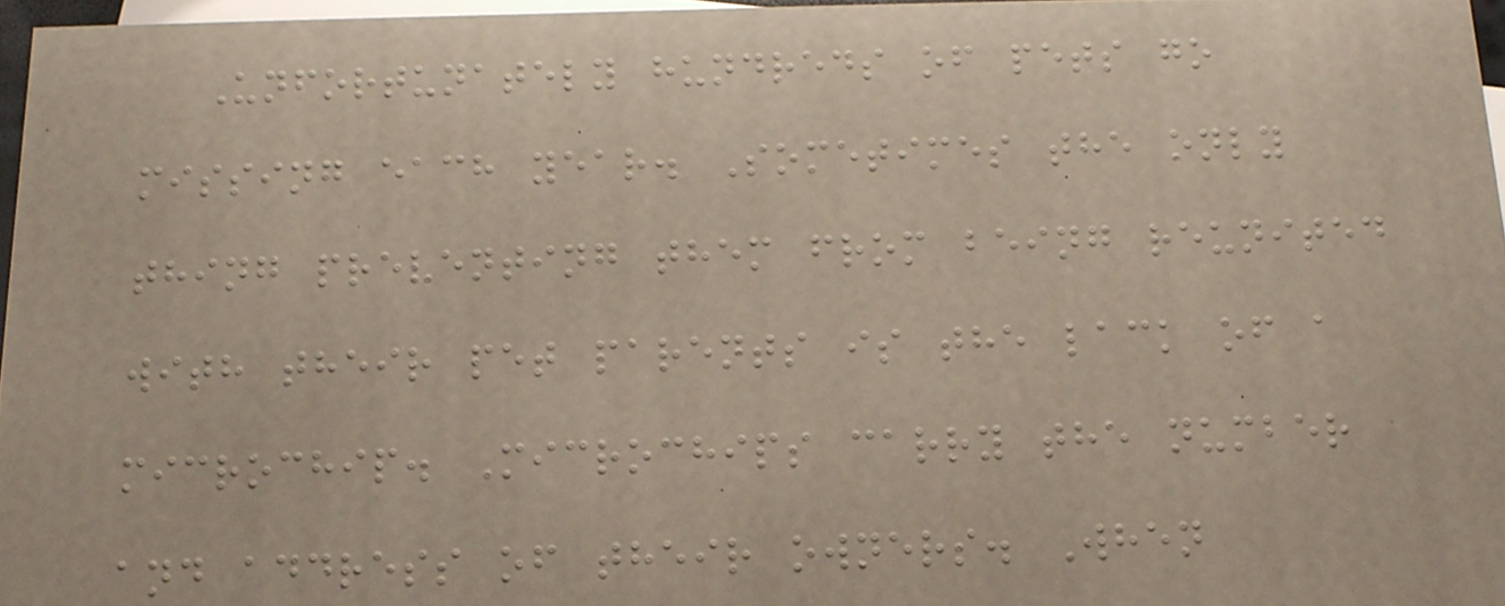Unfortunately hundreds of pets go
missing each year. Sometimes the only
thing preventing them from being reunited
with their pet parents is the lack of a
microchip. Microchips carry the number
and address of their owners. When
